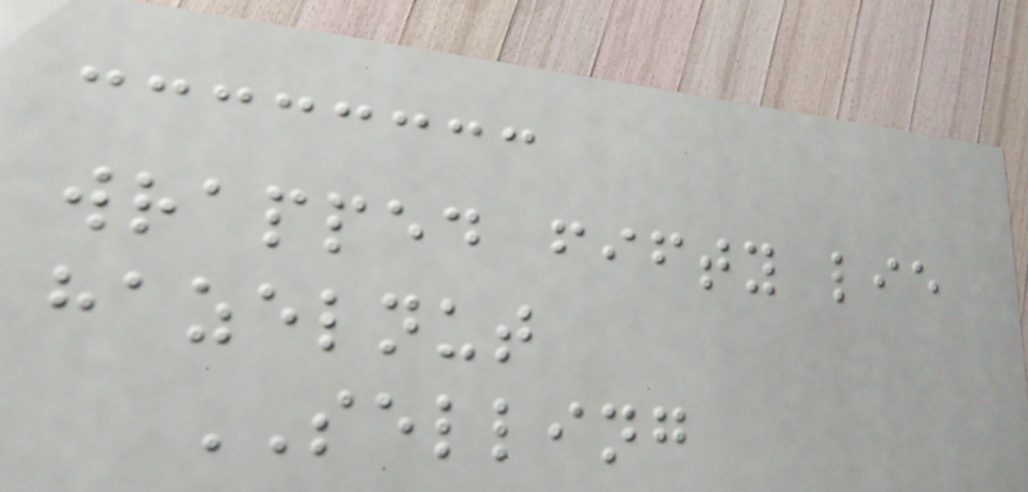wrapped fifty lie
hazelnut
SELLING
